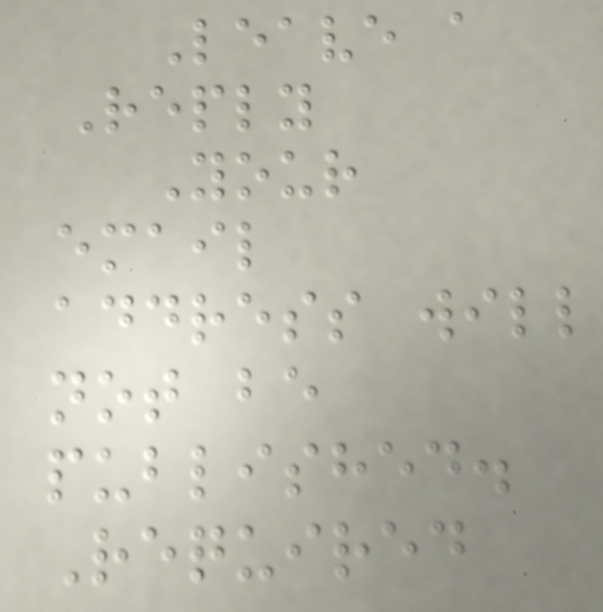Leave a
Reply
Your
email
address will
not be
published.
Required
